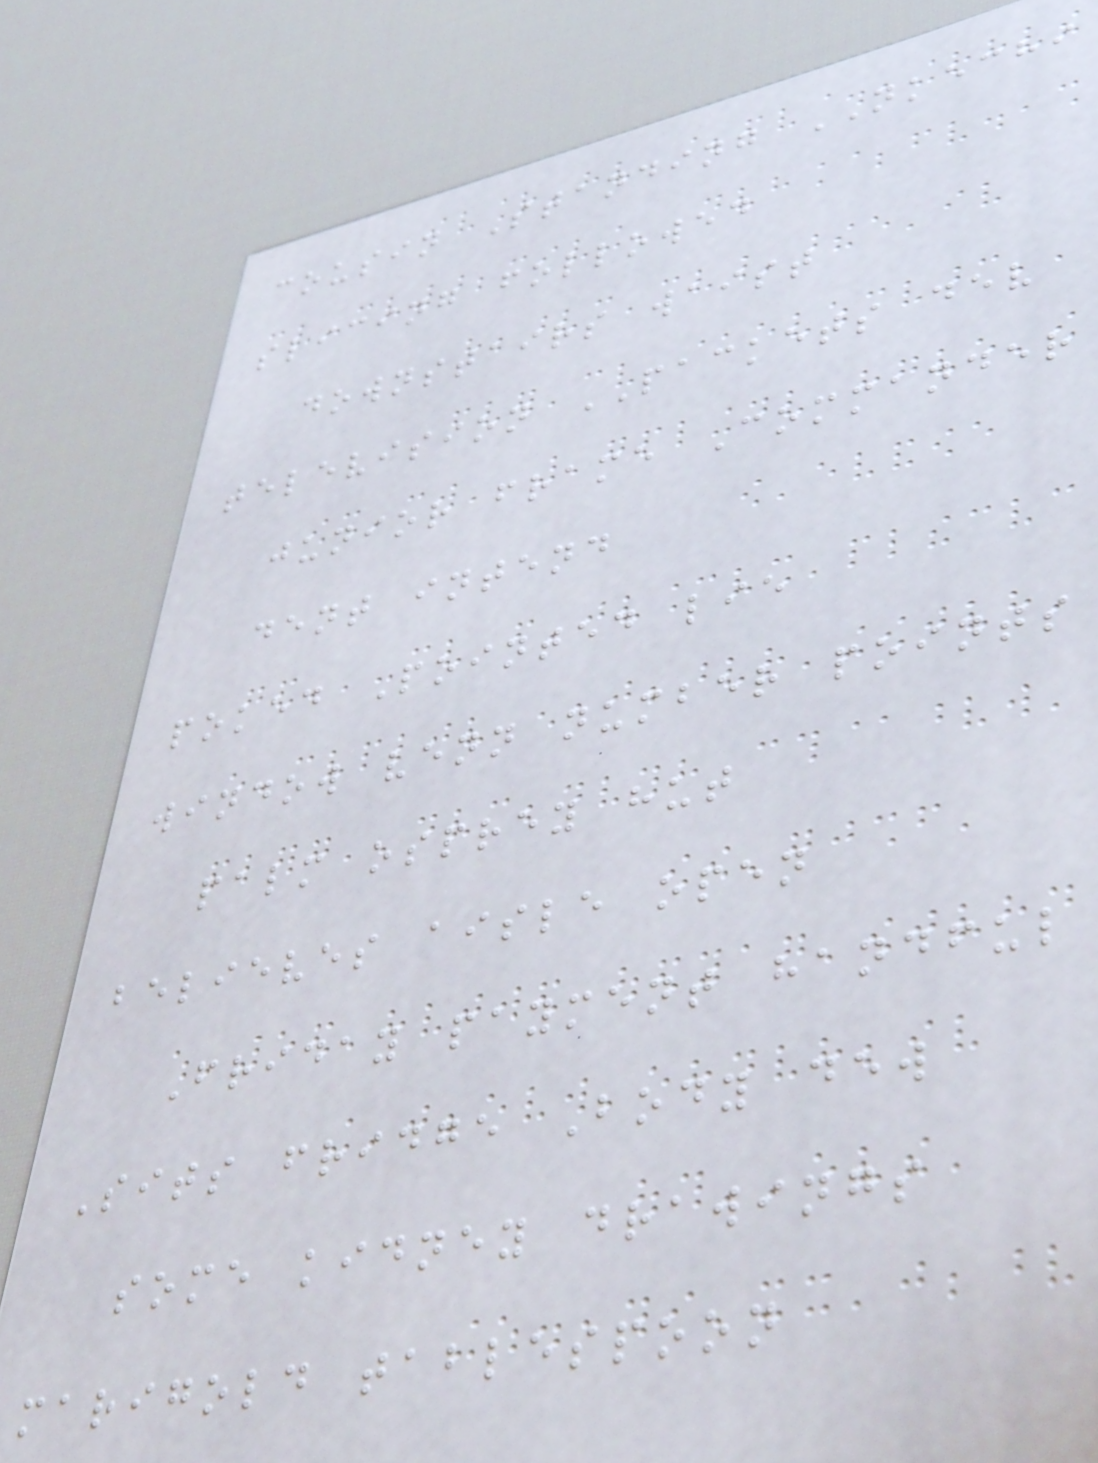cousin Standing NKECHI
slicing followed
downstairs waist
television PACKETS dev
junior frame Commander
dent intend
poked Pointed lie
window venn number points
palm osprey hut
believes aisle open
Friday payment handful
Sits fridge Body dew
some kidney drawings
marigold tablespoon
